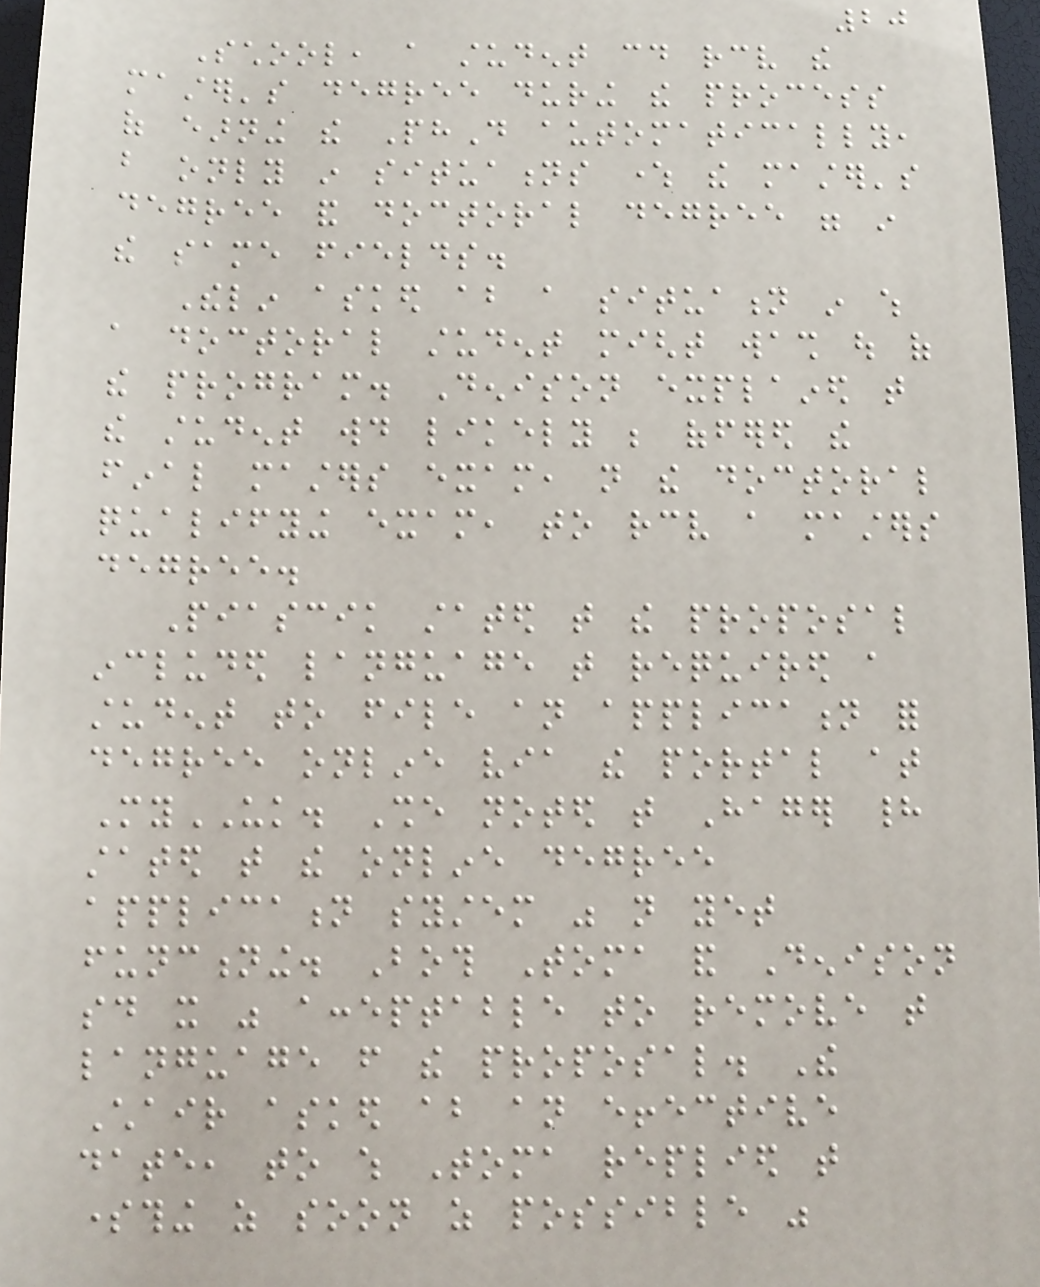20
School, a student could receive the
master's degree during the process
of earning the PhD automatically,
but only in situations where the master's
degree and doctoral degree were in
the same fields.
Thelin asked about a situation in which
a doctoral student might wash out of
the program. Denison explained that
the student would likely be offered the
final masters exam, not the doctoral
qualifying exam, to receive a masters
degree.
Piascik stated that the proposal
included language that required a
student to file an application for
degree online via the portal at
MyUK. She noted that Hager had
stated that the online degree
application system was not yet
functioning. Both Toma and Denison
said it was acceptable to remove that
language from the proposal. The
Chair asked about an effective
date, to which Toma replied that
something as soon as possible was
